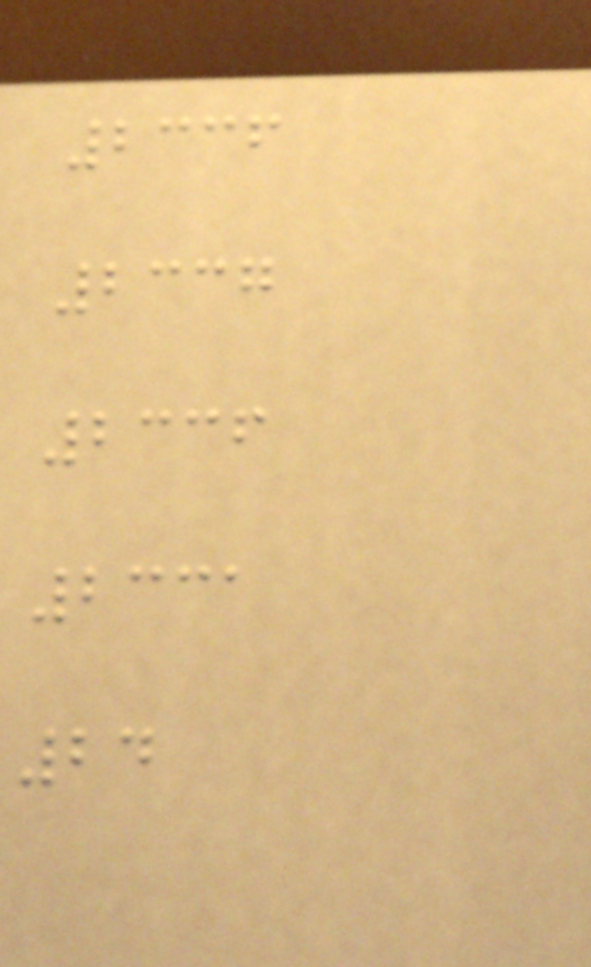2336
2337
2336
2331
24
